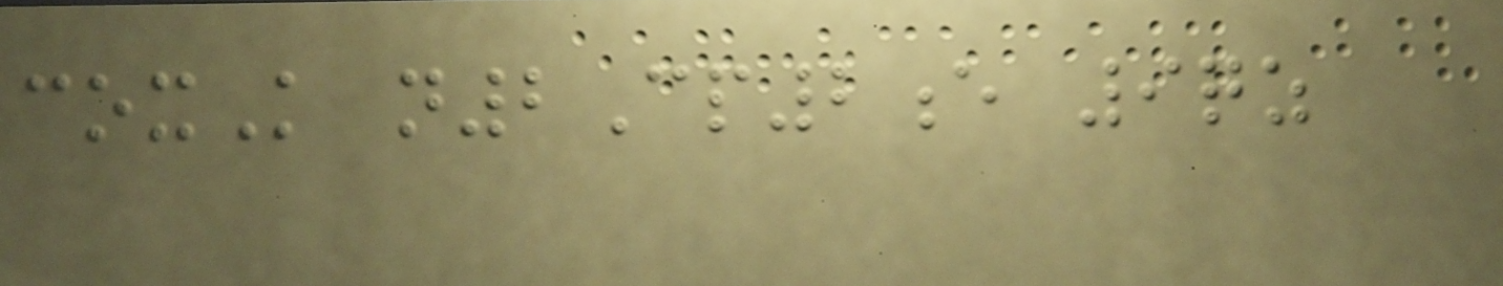coxK n2Cp2e 9qz
